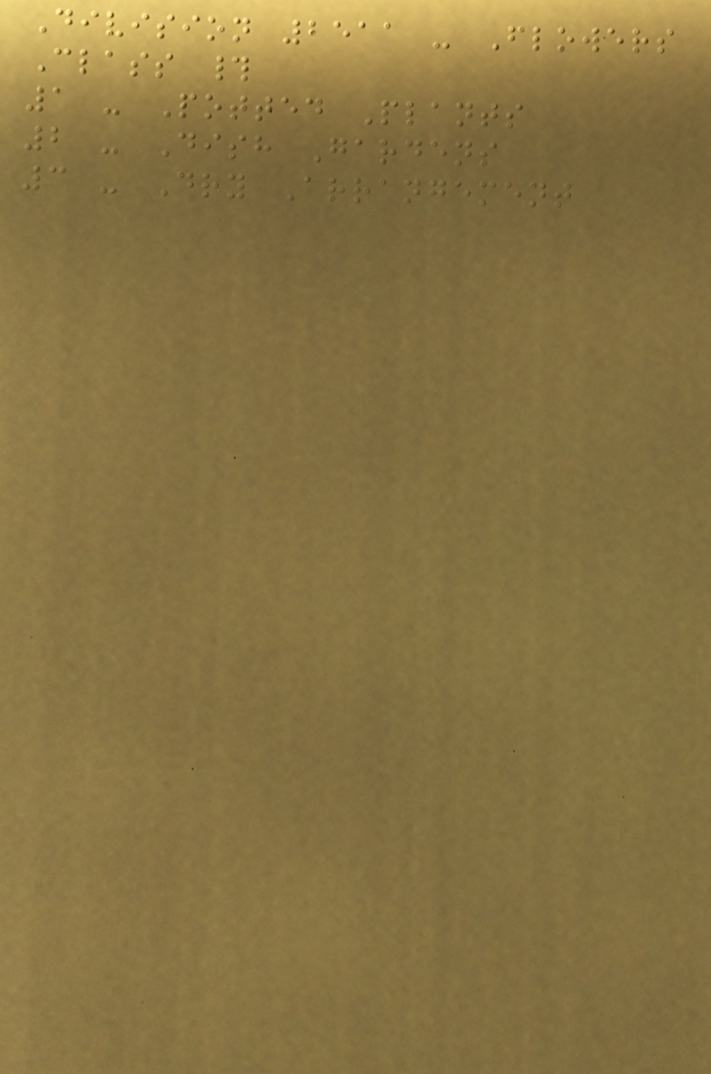Division 2511 - Flowers
Class #
1 - Potted Plants
2 - Dish Gardens
3 - Dry Arrangement
